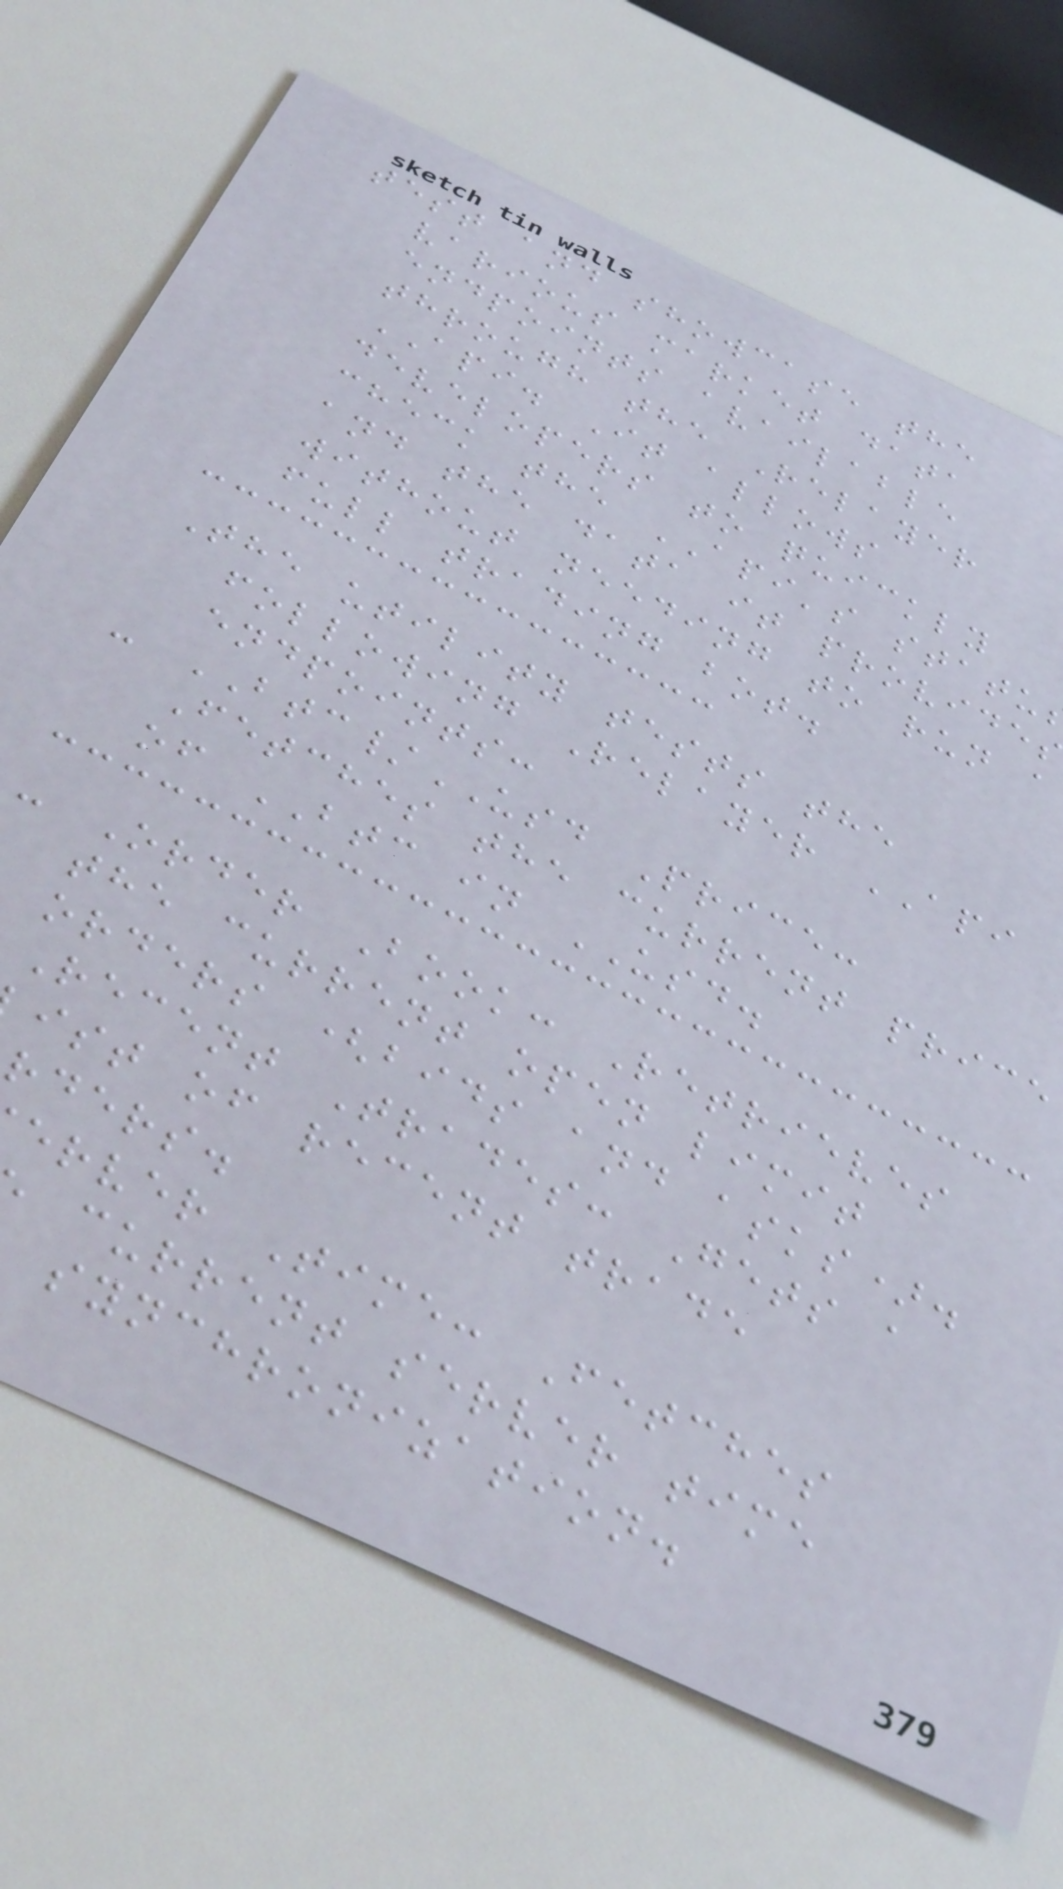test and showcase the
various market data
endpoints available
through the Relayer
API. It allows
developers to quickly
check the API's statu
and the data it provide
without needing to run a
full trading bot.
The utility tests the
following Relayer API
endpoints:
- BTC/USD Price:
Fetches the current price
of BTC in USD.
- Order Book: Retrieves
the current open limit
orders (bids and asks).
Recent Trades: Gets a
ist of recent trade
rders.
erver Time: Fetches
current server time
synchronization.
